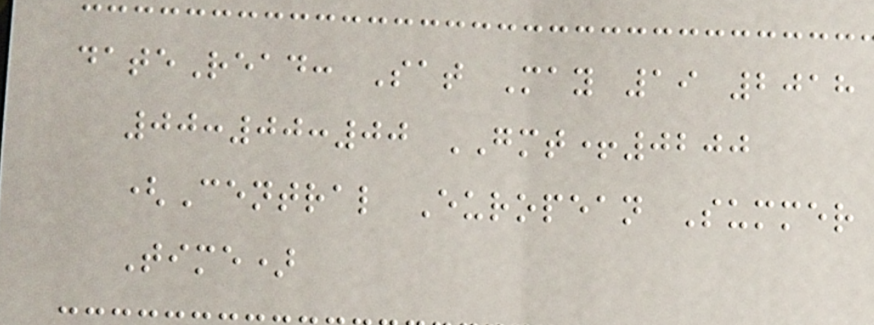dateRead: Sat May 19 2018
00:00:00 GMT+0200
(Central European Summer
Time)
